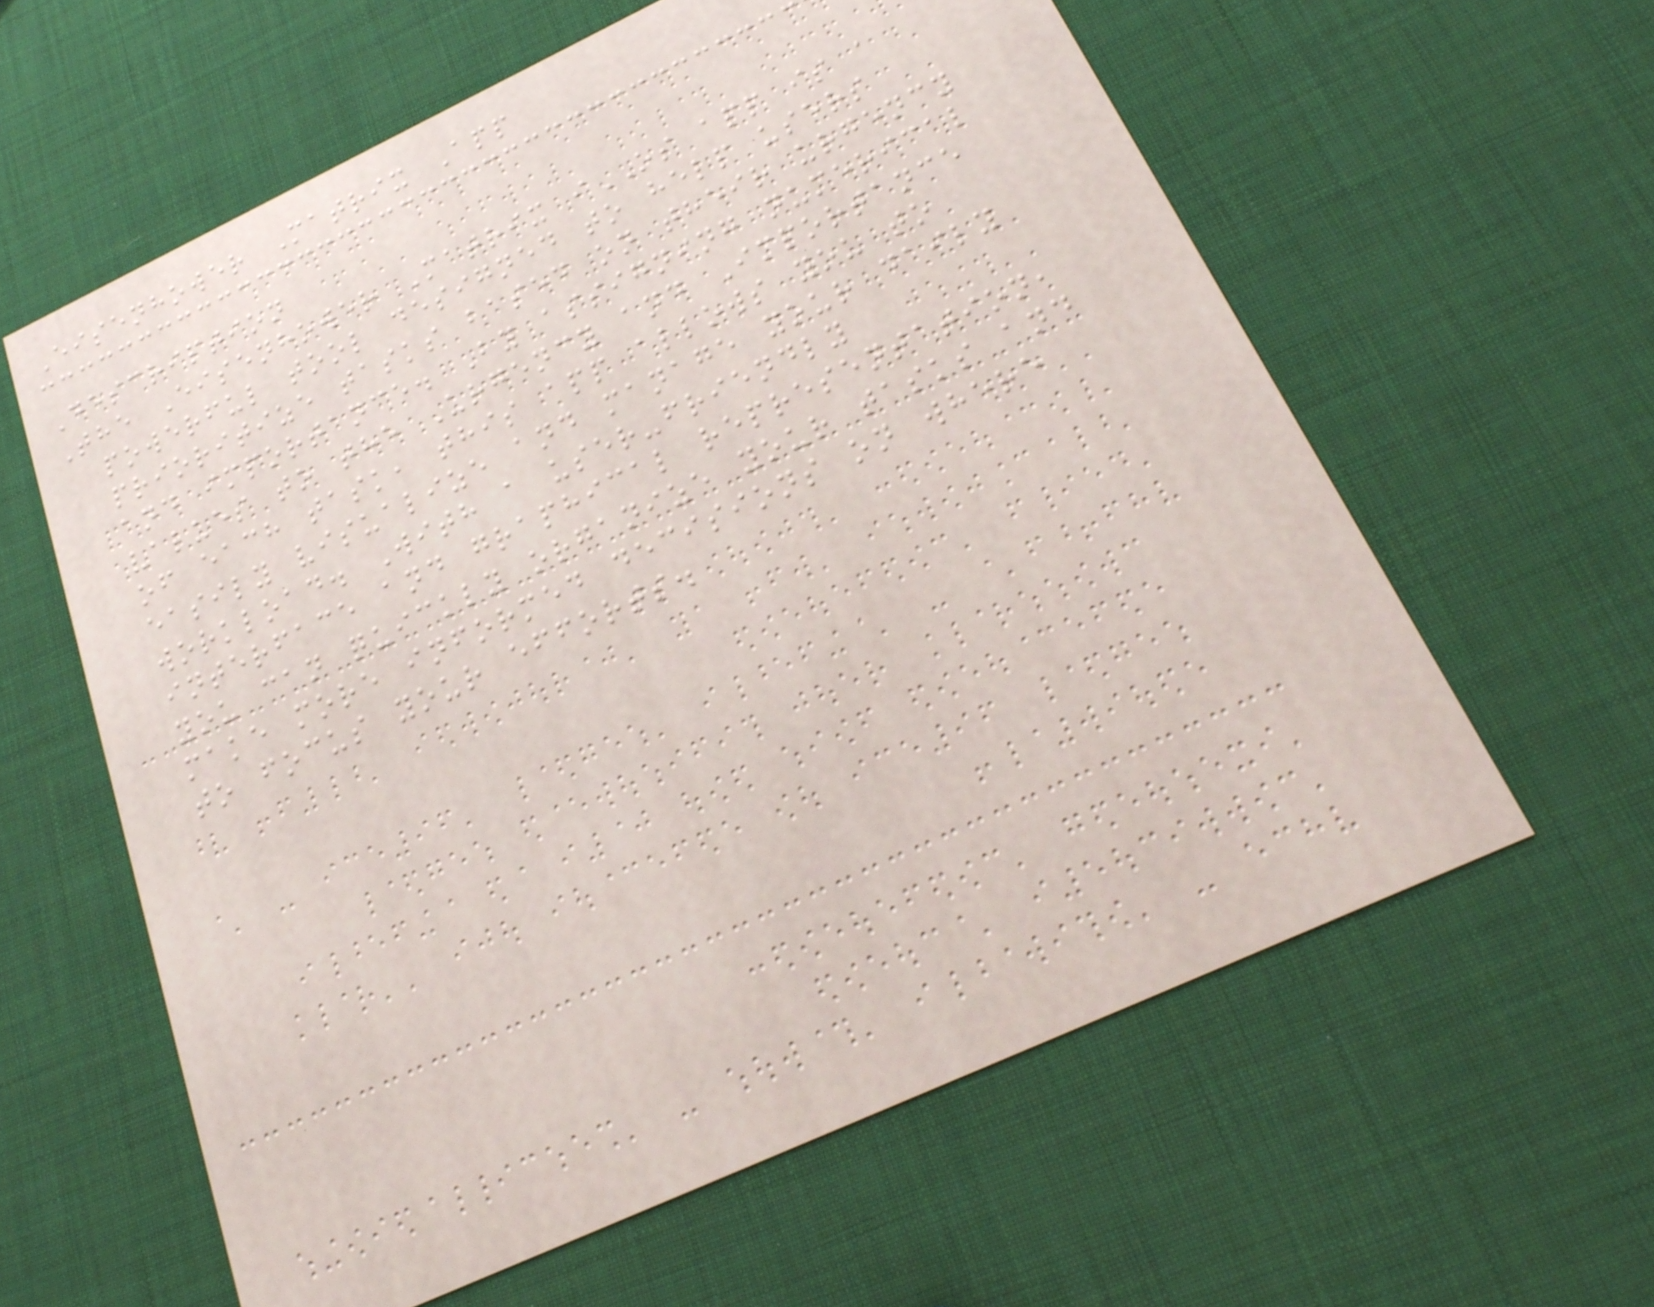Eisenhower Matrix App
Description
The Eisenhower Matrix iOS app is a
powerful tool designed to help users
prioritize tasks based on their urgency
and importance. By assigning numerical
values to the Urgency and Importance
of each task, this app allows you to
easily visualize and manage your daily
workload. With a user-friendly
interface and graphical representation,
you can quickly organize your tasks and
make more informed decisions on where
to focus your efforts.
